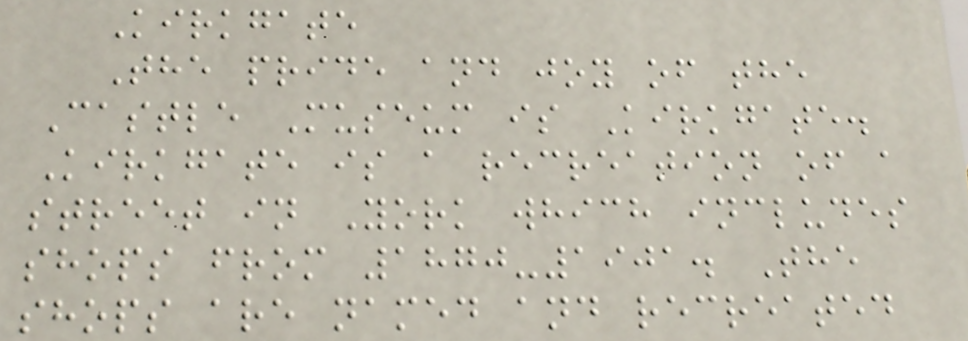Kirkgate
The pride and joy of the
Castle Museum is Kirkgate.
Kirkgate is a recreation of a
street in York which includes
shops from 1870-1901. The
shops are named and recreated
